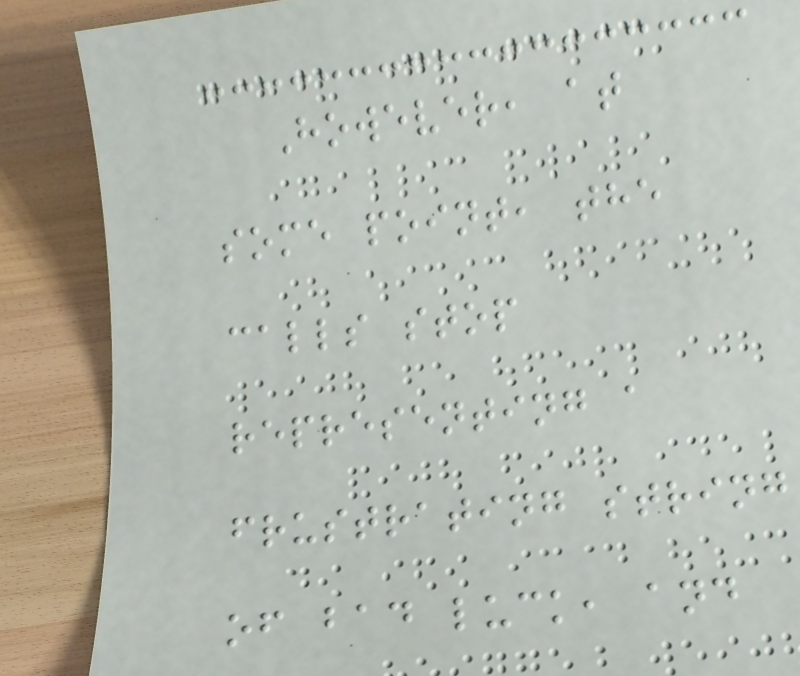However, at
some point, the
calls stop
representing a
frustrating string
of bad luck, and
